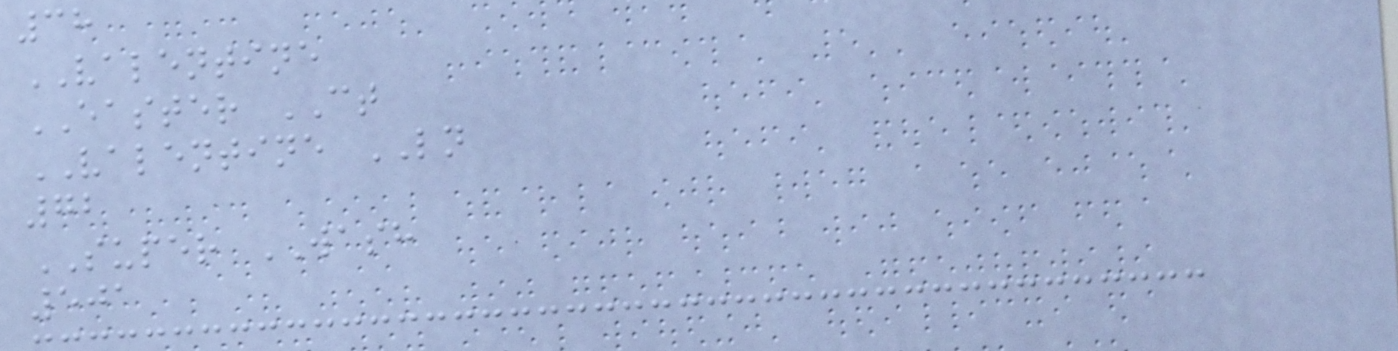38
VALENTINE
EASTER CT
VALENTINE LN
72
SUPER WASH
501
